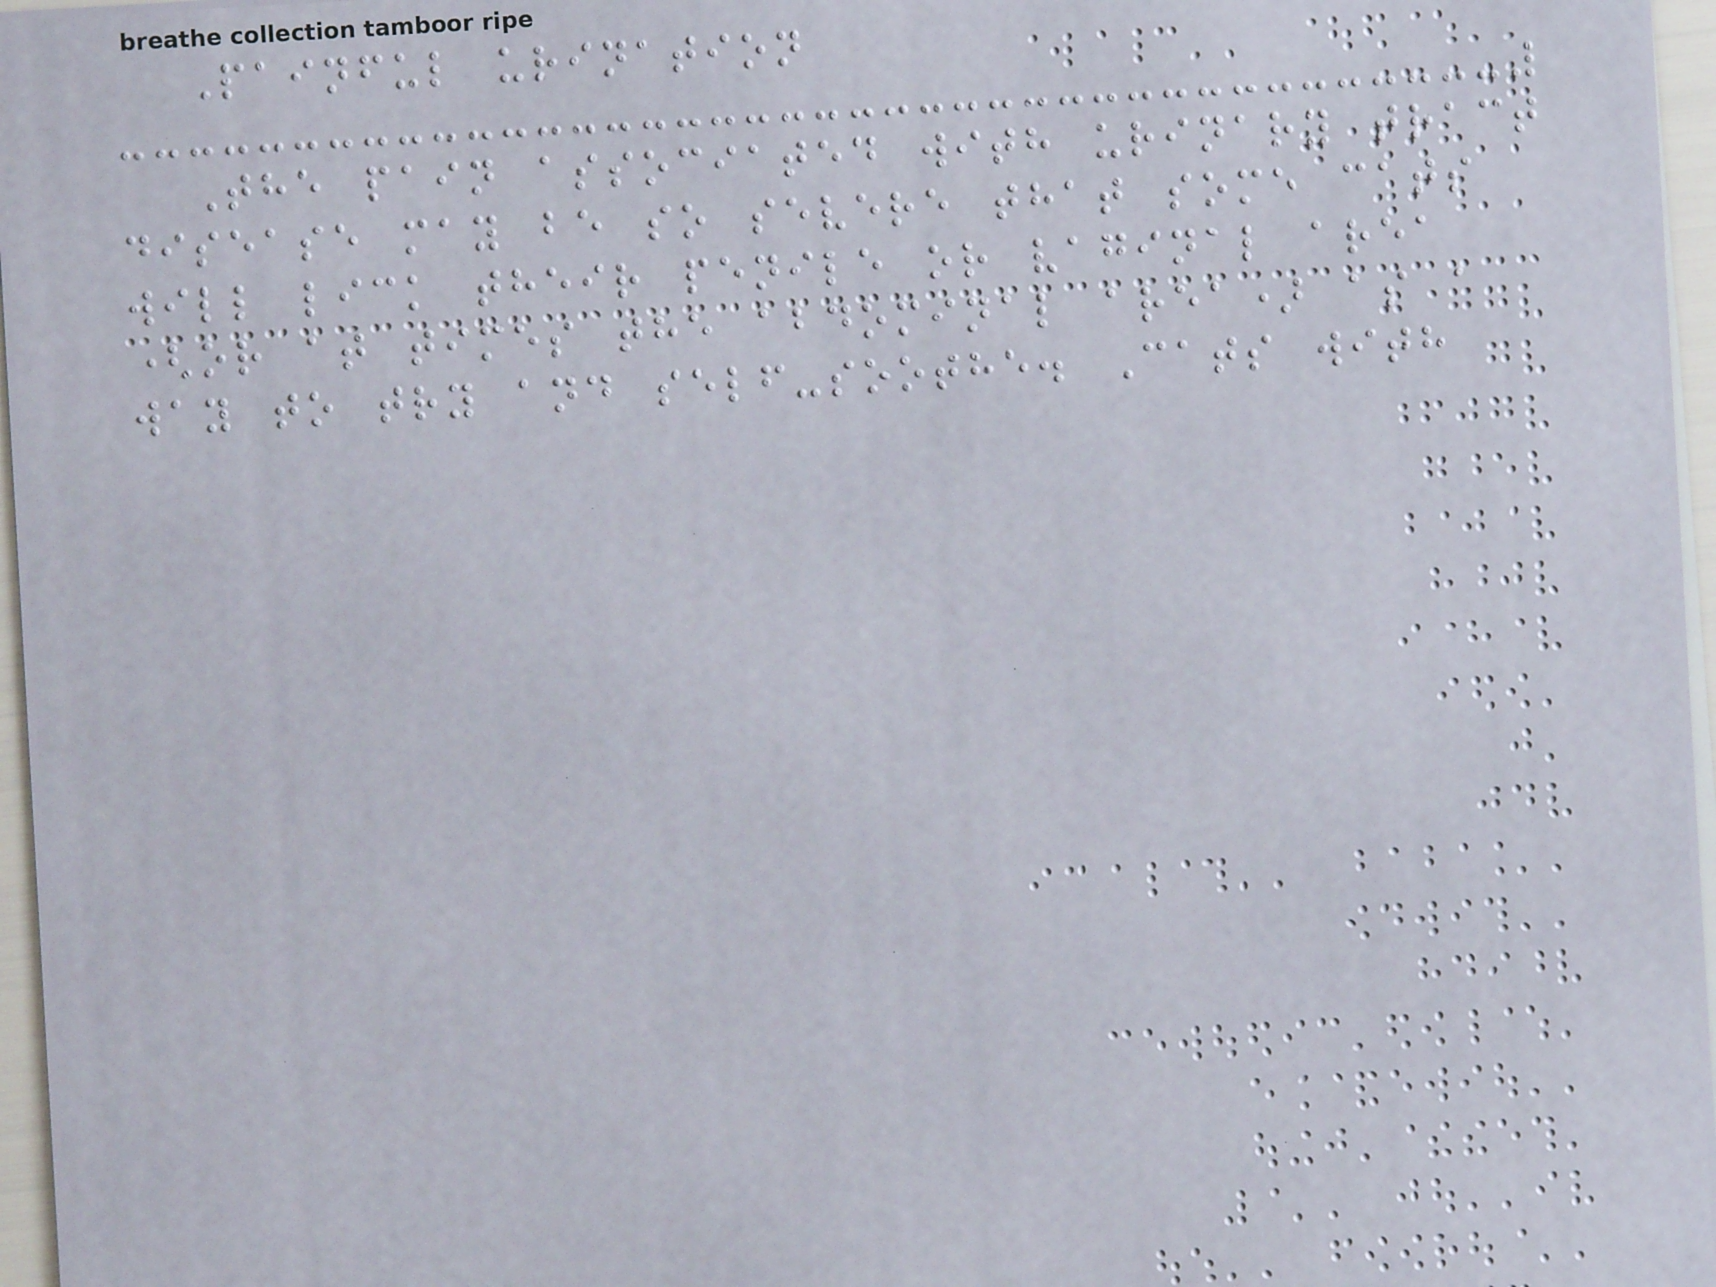Painful urination
The pain associated with urinary tract
disease may be so severe that some cats
will lick their penile or vaginal area
(or at times the abdominal area) as a
way to try and self-soothe. Cats with
